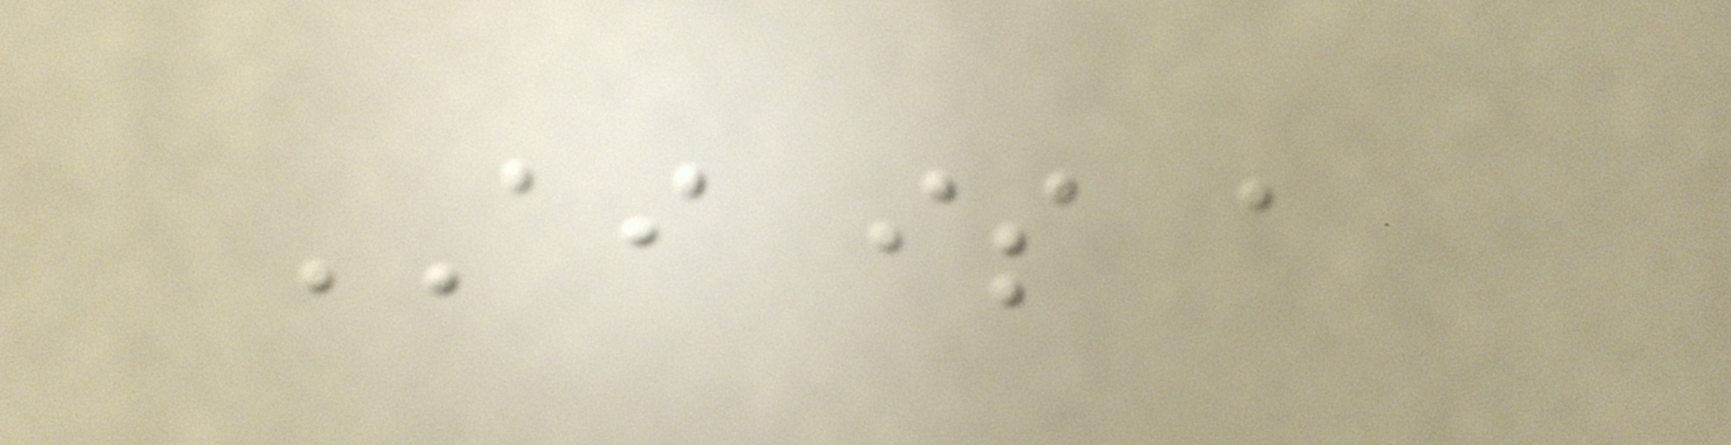AI is a
